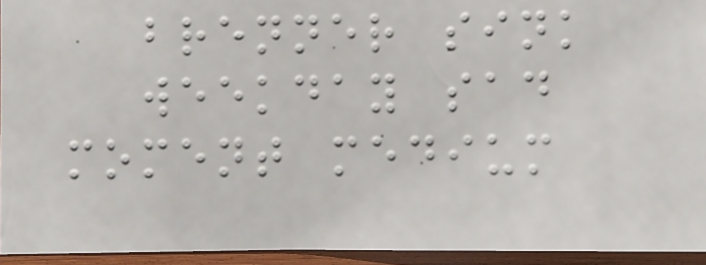brenner sink
weekday sad
moment medium
